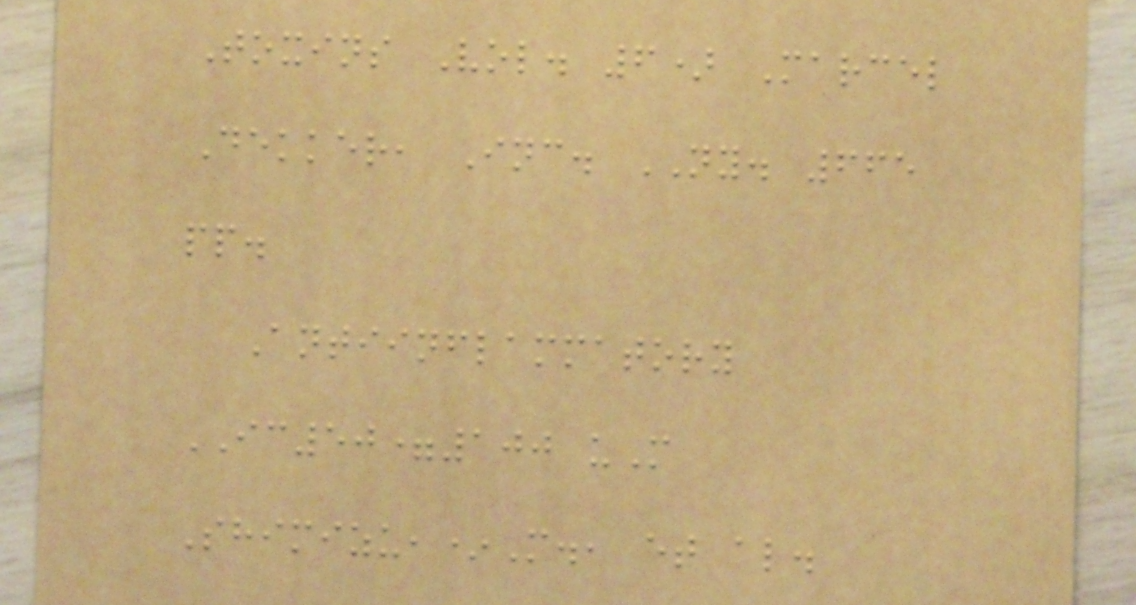Toxins Vol. 6) Marcel
Dekker, Inc. NY. 665
pp.
Antiinflammatory
IC50=100 uM
Shimizu,*M., et al.
